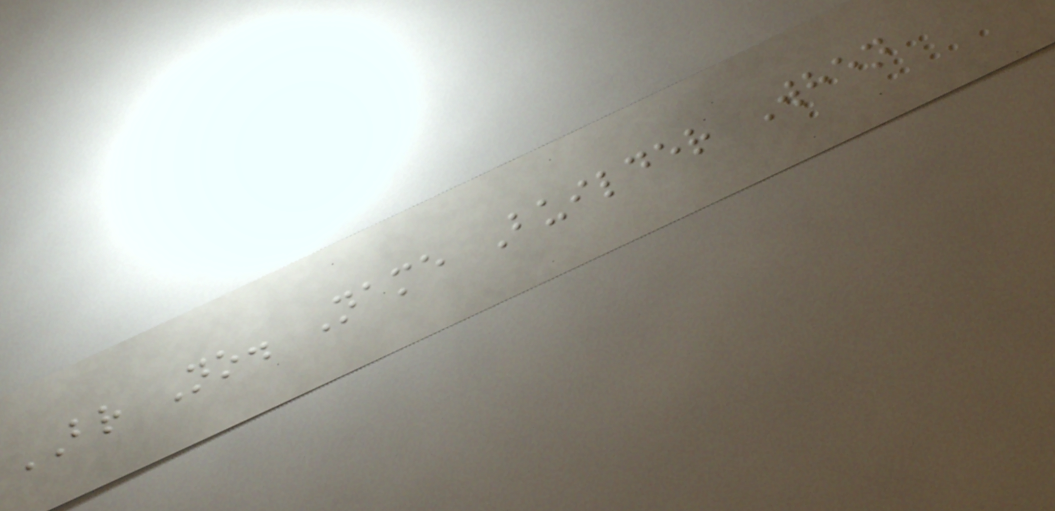BR No. Name Builder When
